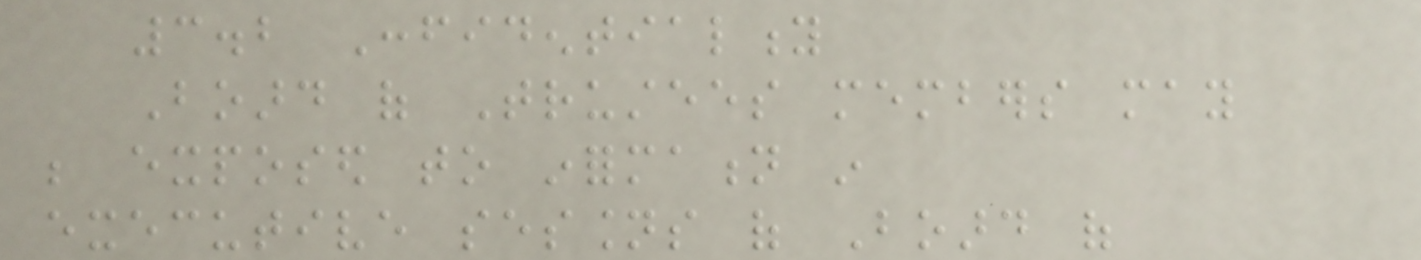3.2 Confidentiality
Board of Trustees members may
be exposed to information in
executive sessions of Board of
